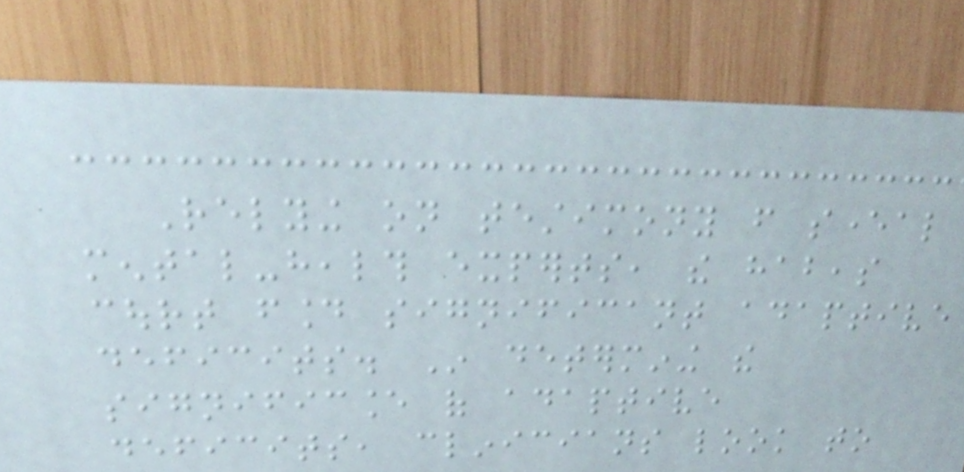Relying on testimony from several
mental-health experts, the habeas
court found significant adaptive
deficits. In determining the
significance of adaptive
deficits, clinicians look to
